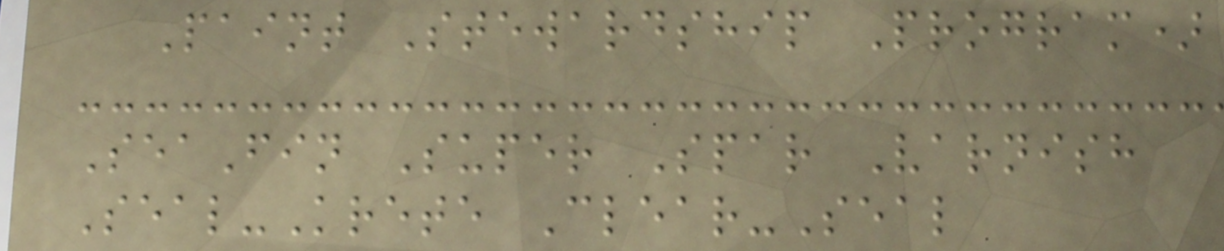Paint Stewardship Program)
SeaFin Super Spar Varnish
Seal-Krete Clear-Seal
